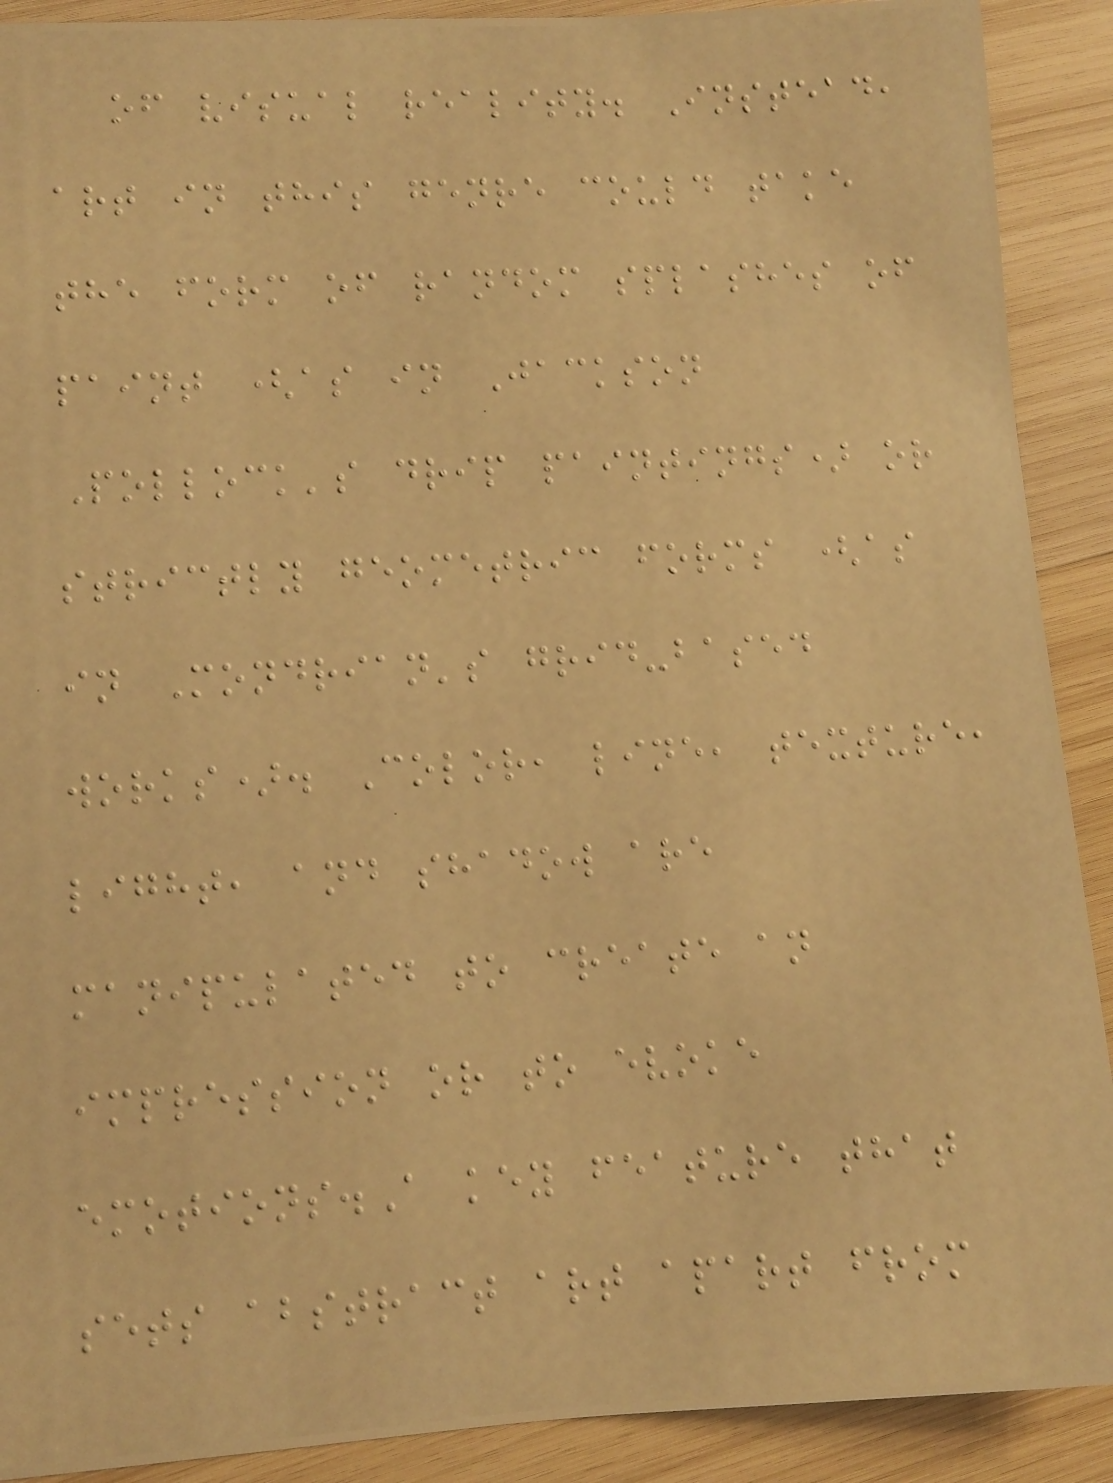of visual reality. Instead,
art in this genre could take
the form of random splashes of
paint (as in Jackson
Pollock's drip paintings) or
strictly geometric forms (as
in Mondrian's grid-based
works). Color, line, texture,
light, and shadow are
manipulated to create an
impression or to evoke
emotions.A key feature that
sets abstract art apart from
